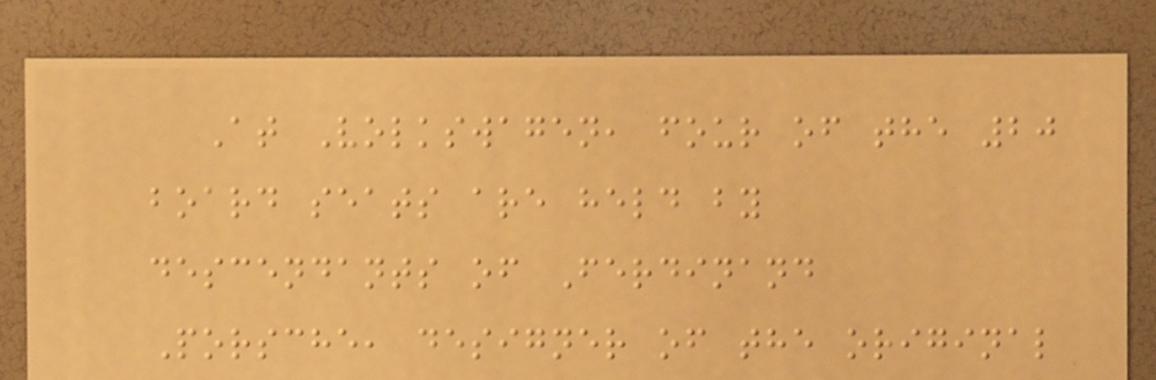At Volkswagen, four of the 20
board seats are held by
descendants of Ferdinand
Porsche, designer of the original
